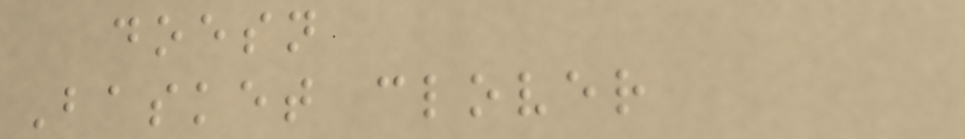doesn
Basket clover
